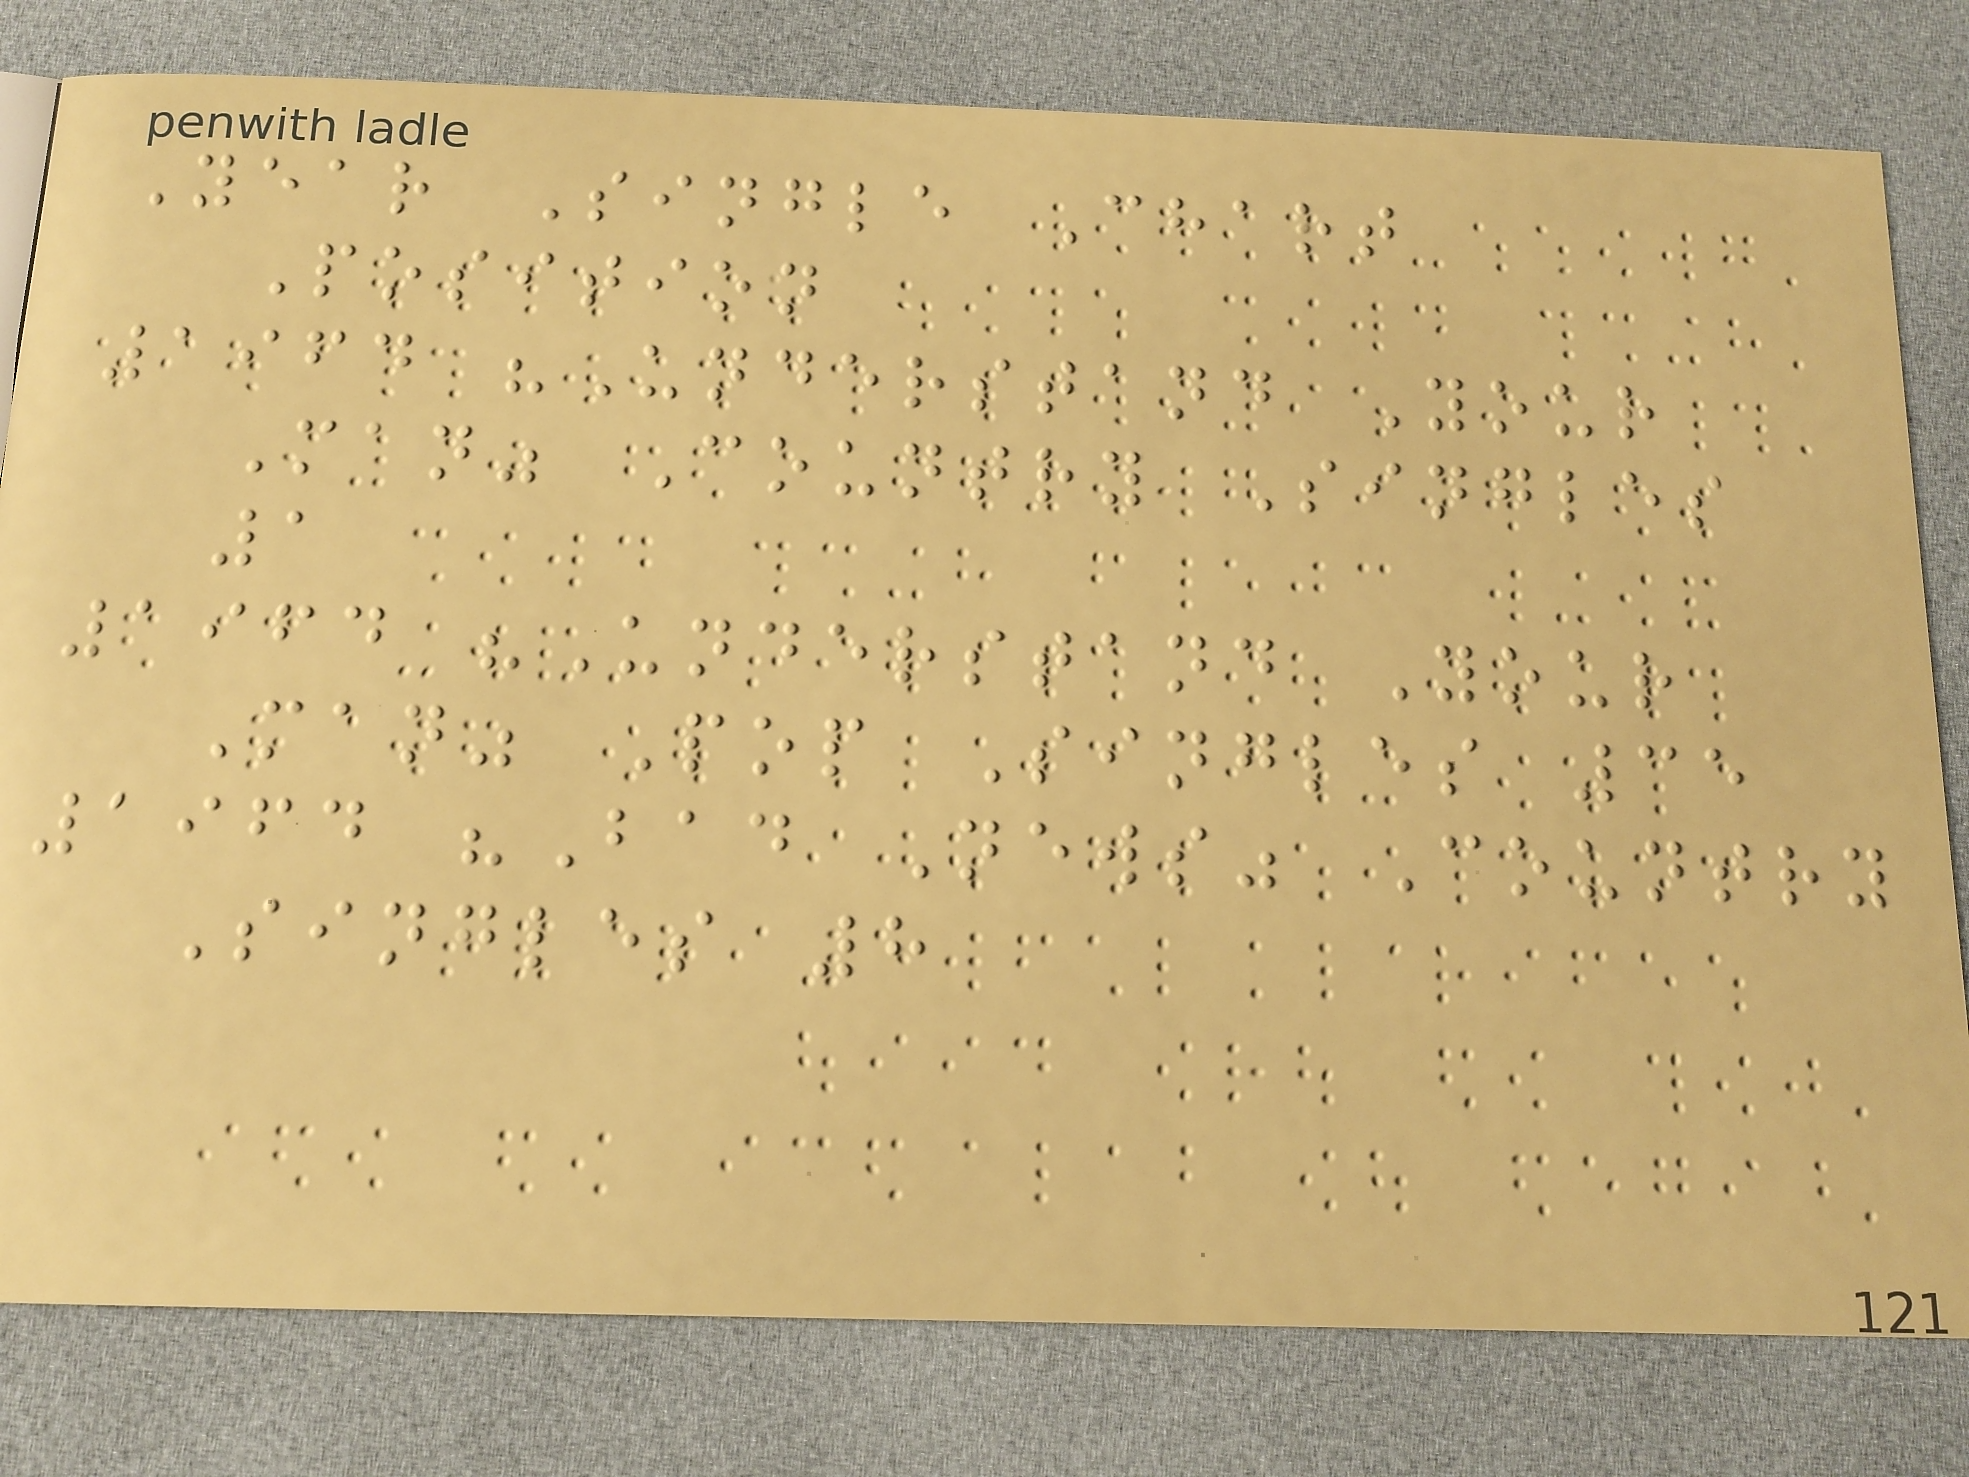Year Single Chart
Position
1964 "Understand Your
Man" Country Singles
1
1964 "Understand Your
Man" Pop Singles 35
1964 "Bad News" Country
Singles 8
